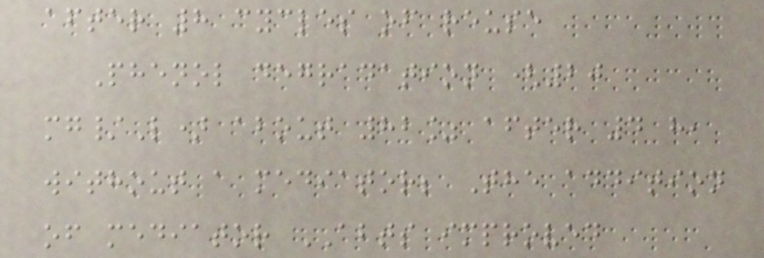after 8 cycles of reuse
Phenol degradation (20
mg/L) about 82% after 4 h,
without a mediator; The addition
of mediator ABTS improved
